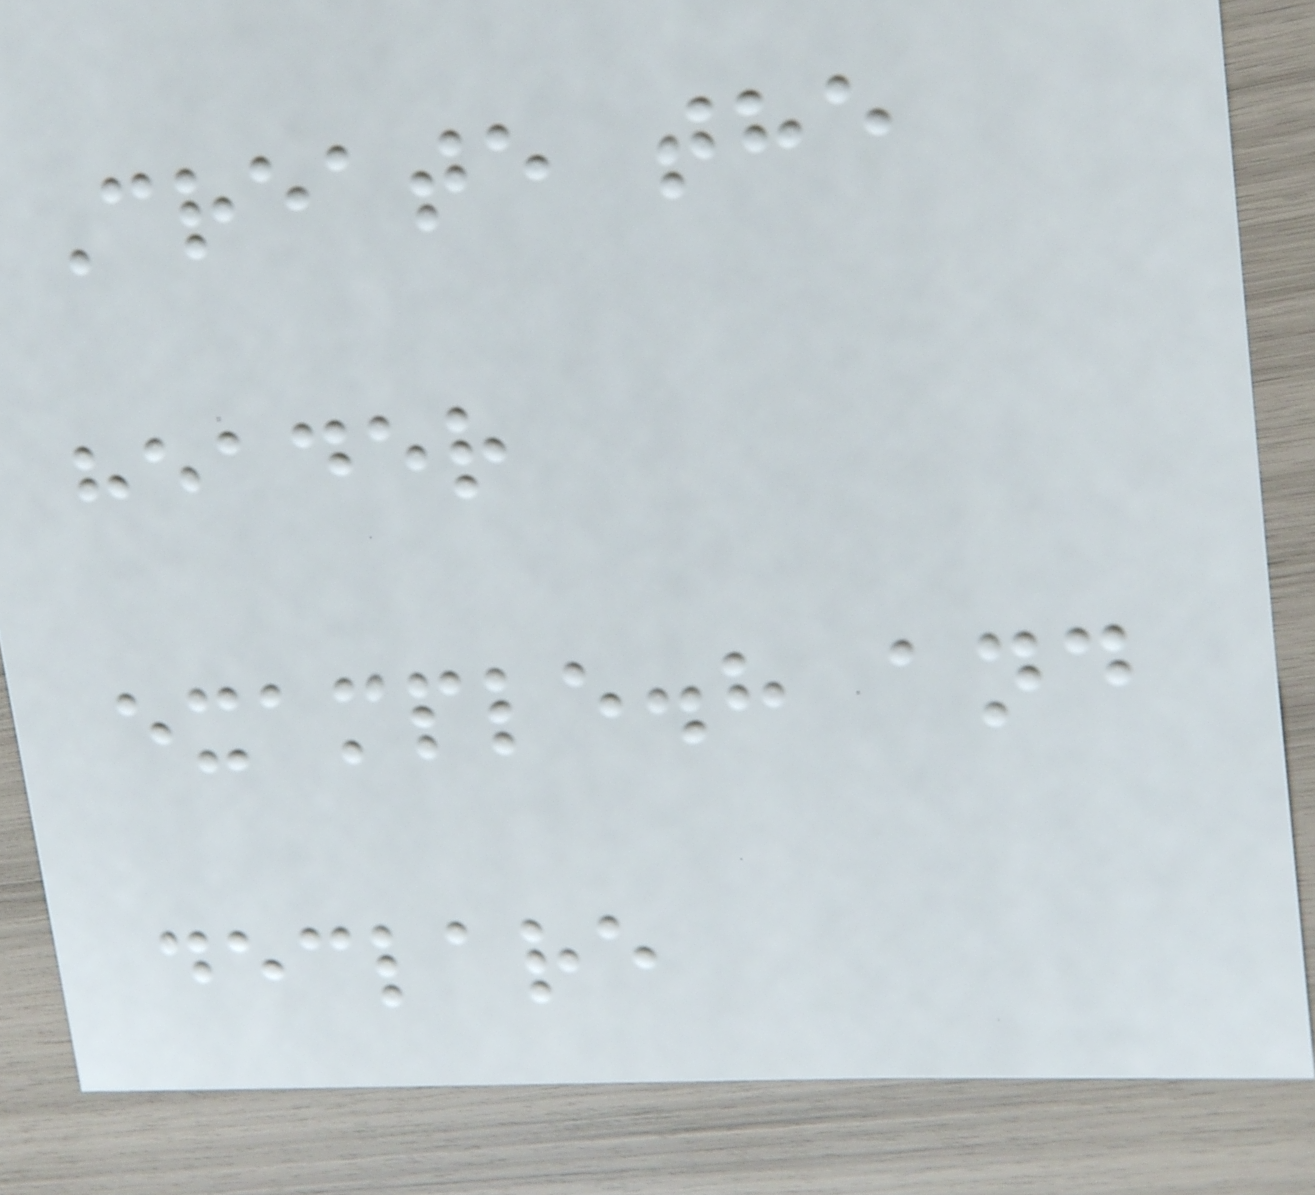Create the
header
example.h and
declare
